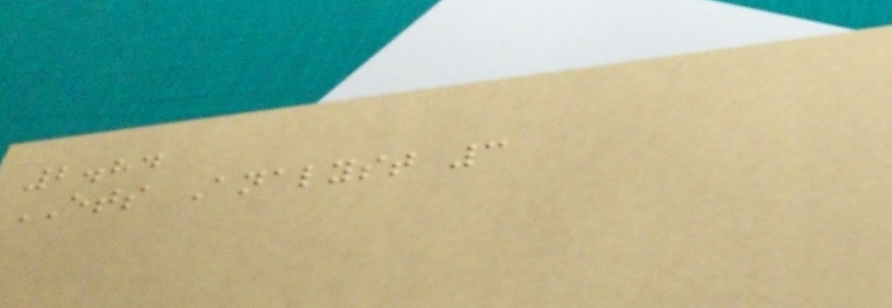2.84
ETS Analyst 3
